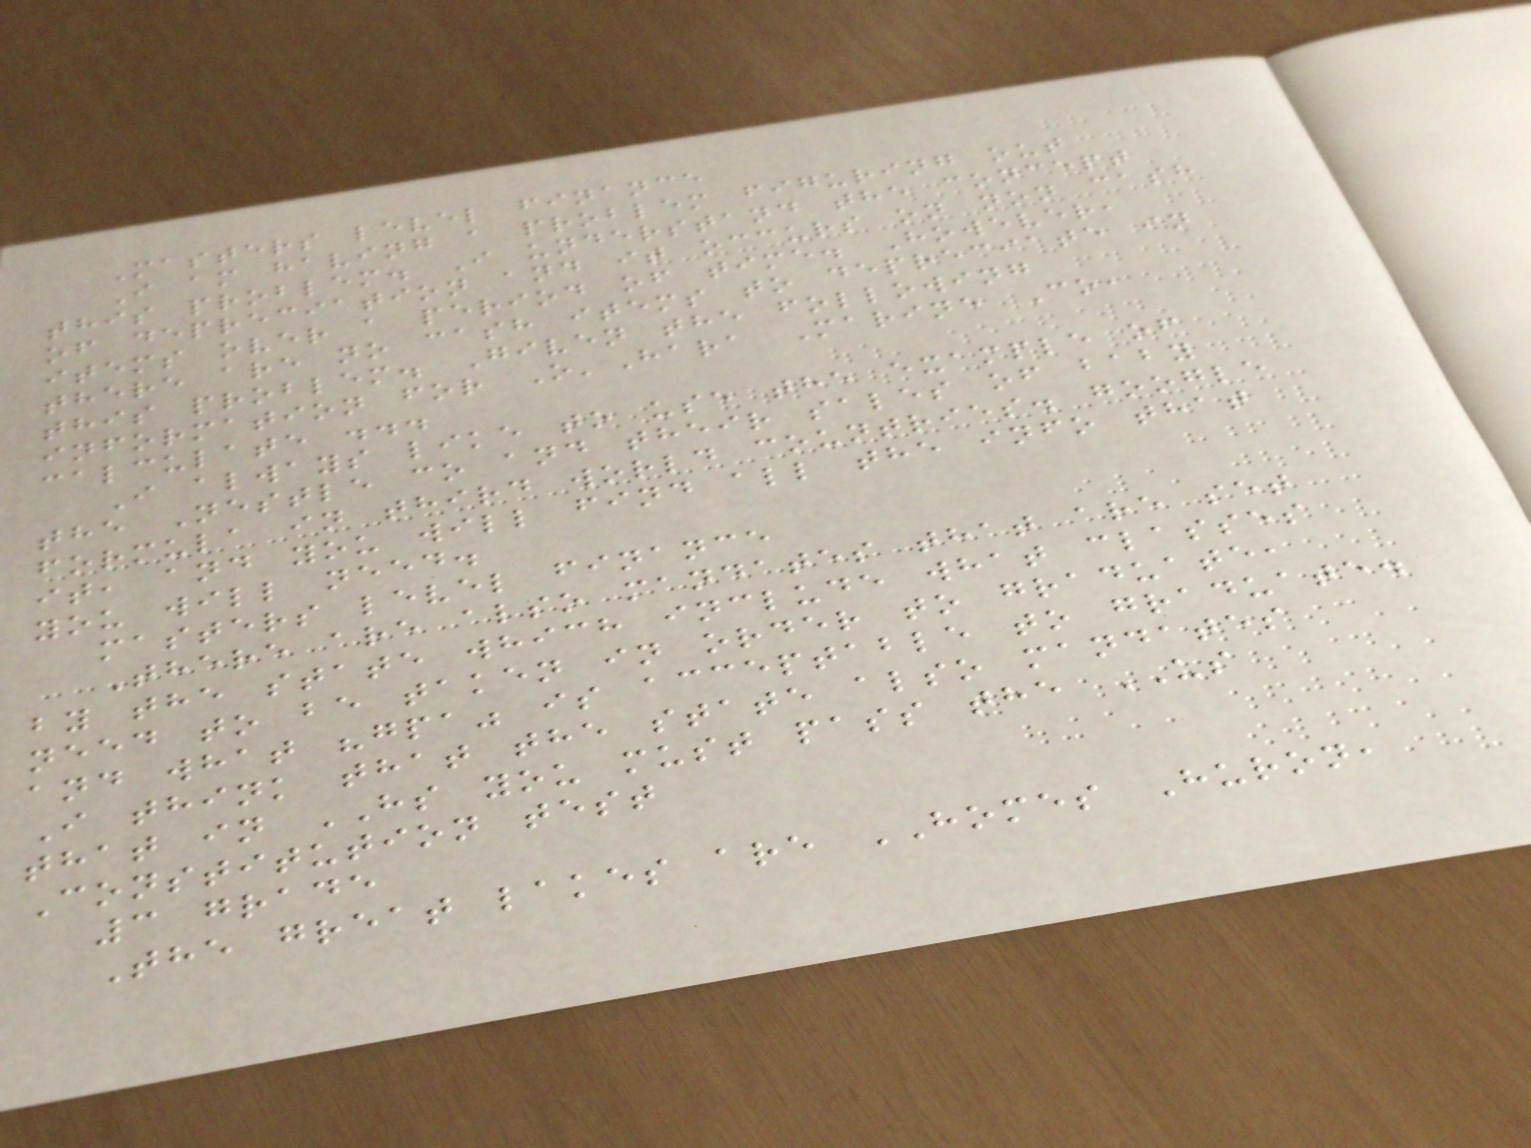Masters level finance
I am having a problem figuring out
this problem. I understand the concept
of depreciation and it occurs on non cash
items over a period of time. However,
there are no cash items to depreciate in
this problem. Given the following
information for O'Hara Marine Co,
calculate ...
I always like to use the example of
the Nestle co and their sales of baby
formula in third world countries. google
it, and you will find all the info that
you will need.
masters level finance
There are also mandates that are set
by the state which include what classes
need to be taken in order to graduate,
and what "gpa" is acceptable to graduate.
I think that the state also mandates
that in HS you must pass the US
Constitution test
3 grade
The great lakes are HOMES Huron,
